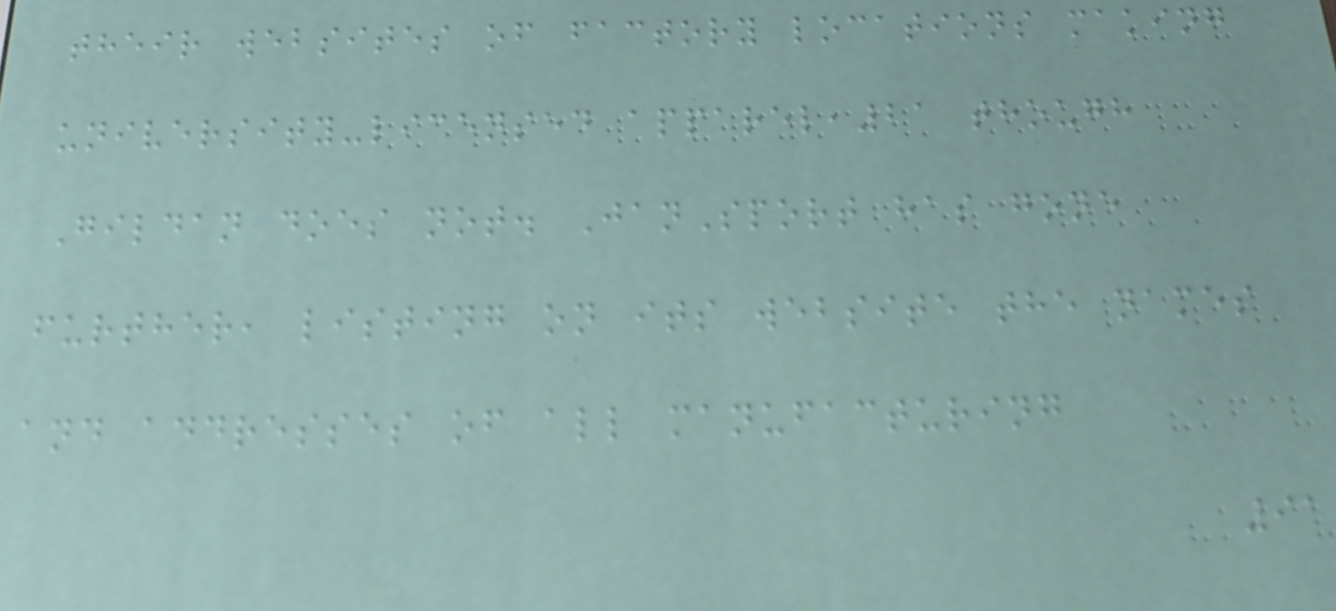their websites of factory locations making
university-licensed apparel,21 though
Gildan does not. JanSport has gone
further, listing on its website the names
and addresses of all manufacturing
91
